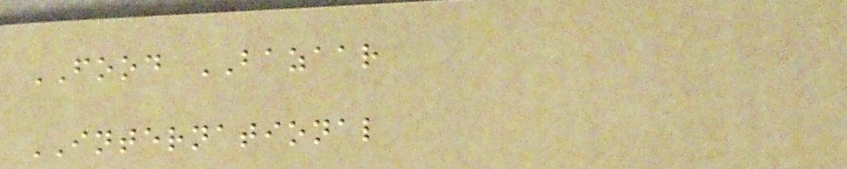FOOD BAZAAR
INTERNATIONAL
